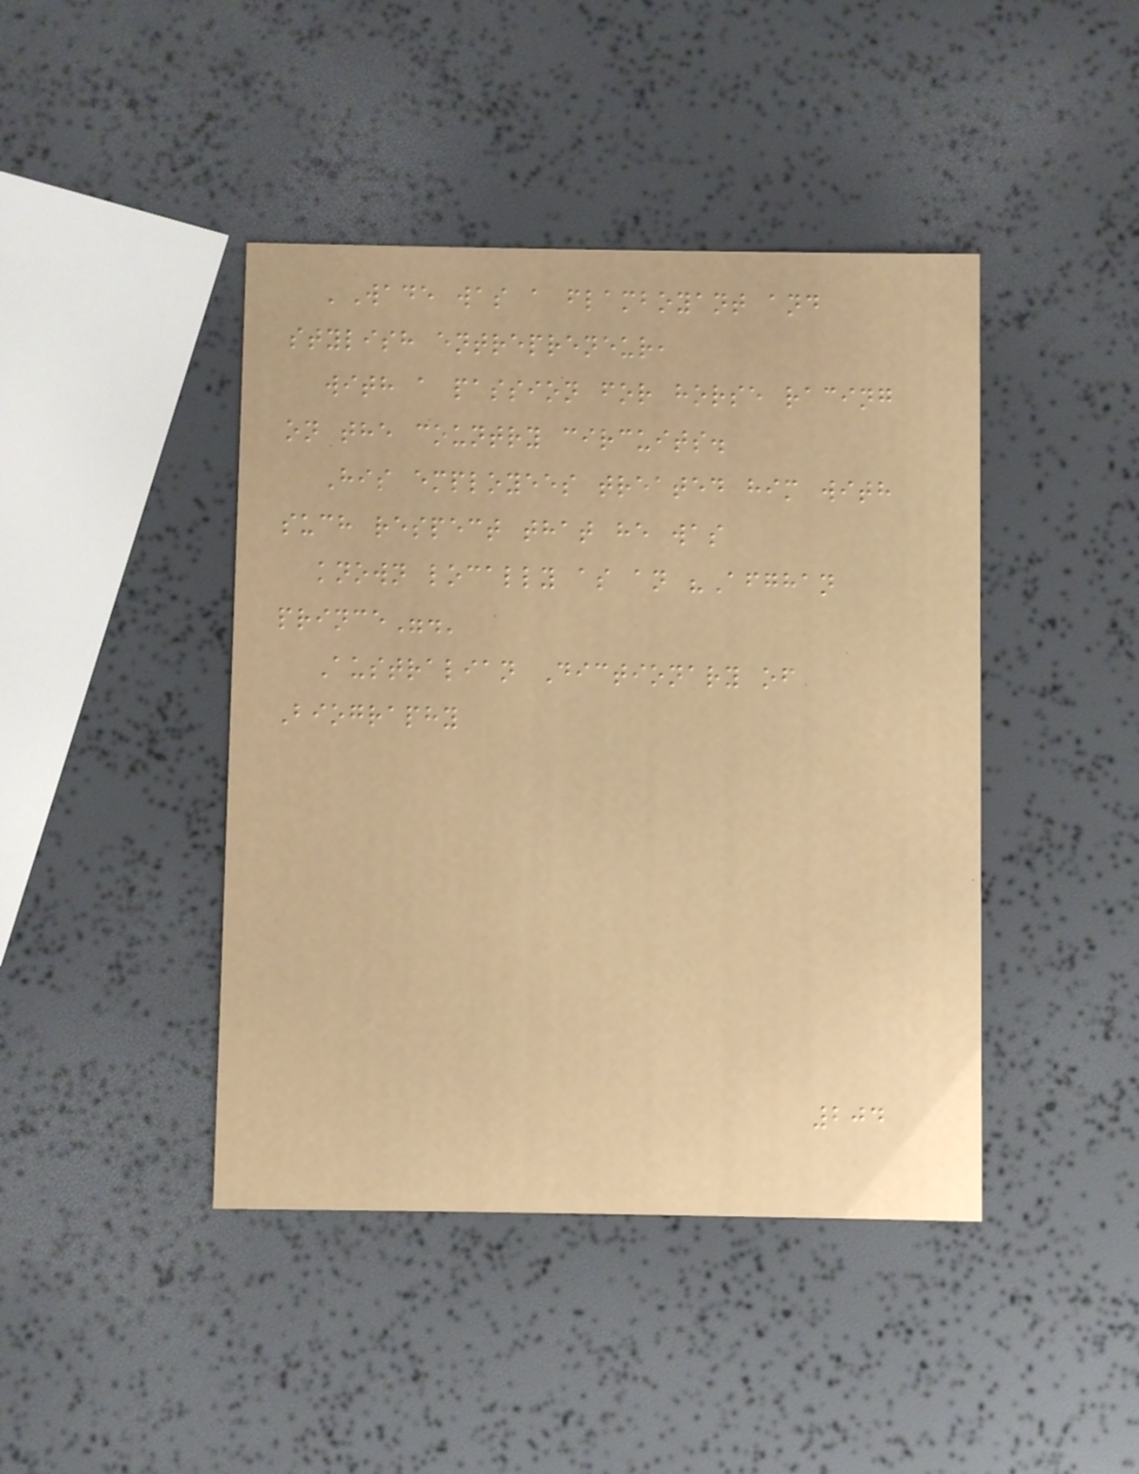'Wade was a flamboyant and
stylish entrepreneur,
with a passion for horse racing
on the country circuits.
His employees treated him with
such respect that he was
known locally as an "Afghan
prince".'
Australian Dictionary of
Biography
204
